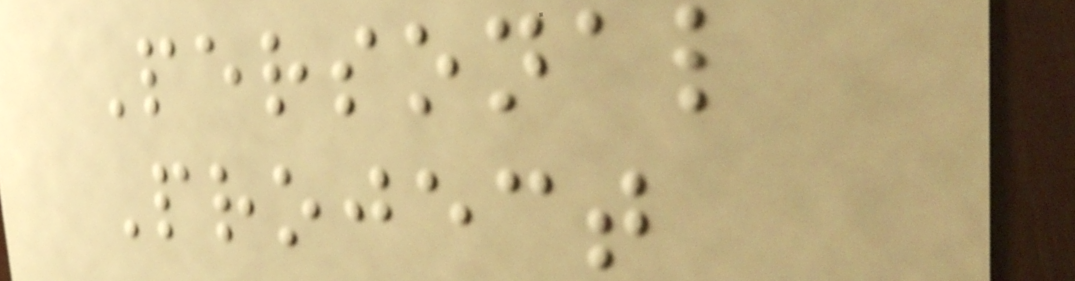Personal
Project
